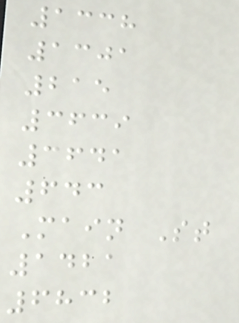1338
1301
215
3639
3641
643
Main St
1421
6832
